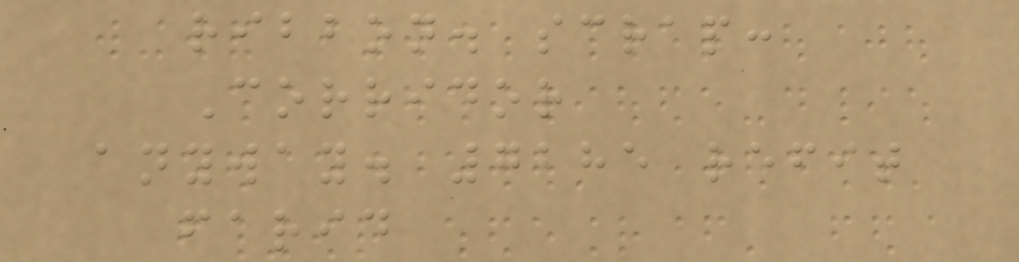ribbon. scrap:
Corridor
anyway. 7285 refit
farid
